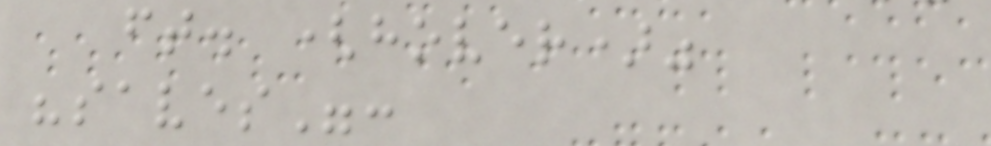ft. (hover)"
"saves":
